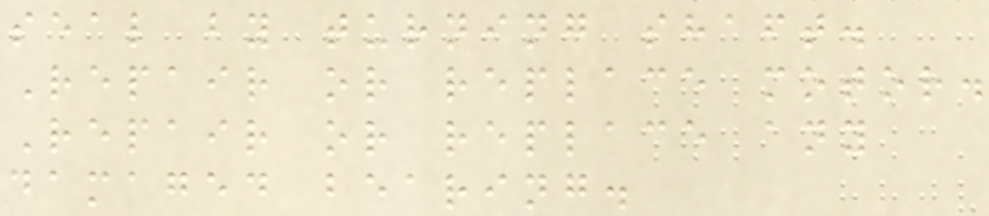seal by turning shaft.
Repair or replace motor.
Repair or replace any
damaged bearing.
